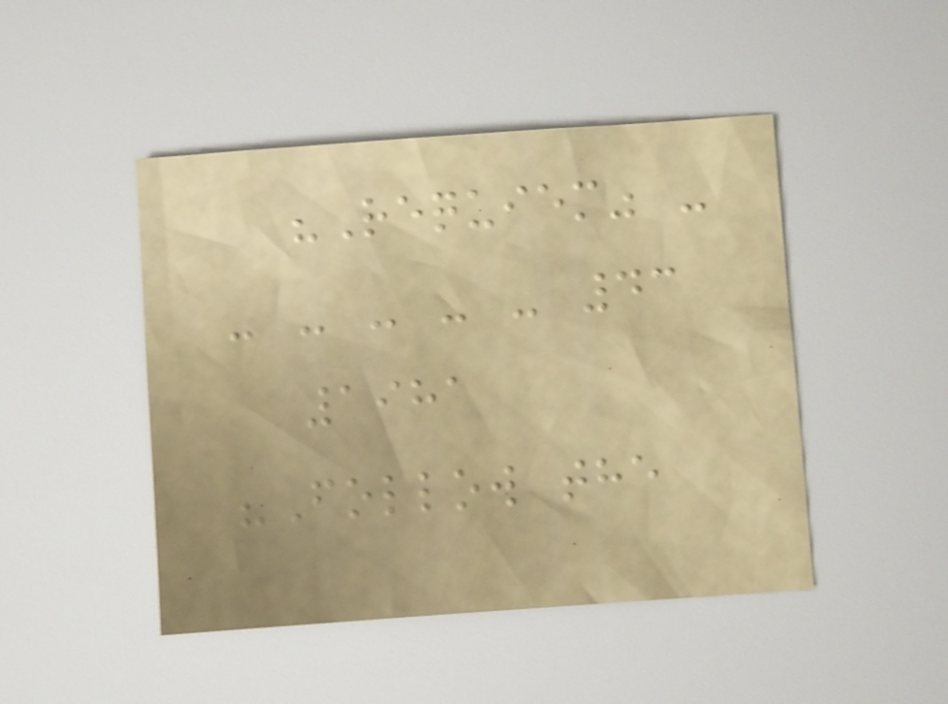"Requiem" -
- - - - - 43
1981
"Follow the
